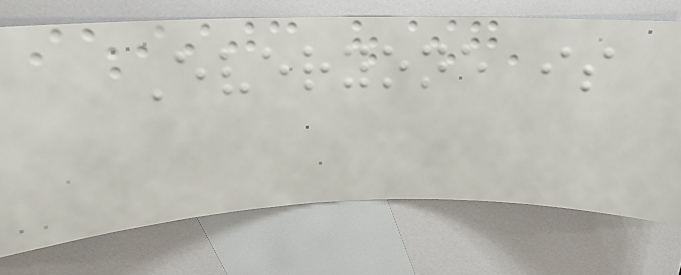Everyone is
